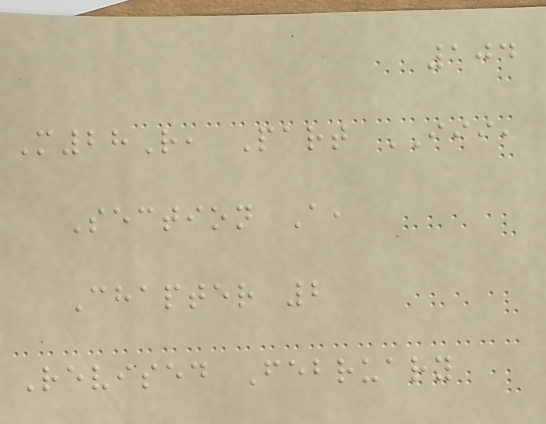104
M28R, Part III,
Section A,
Chapter 2
Revised February
